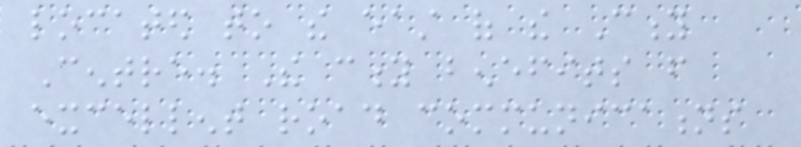located to the east of the City
Centre. The city benefits from
excellent road communications
